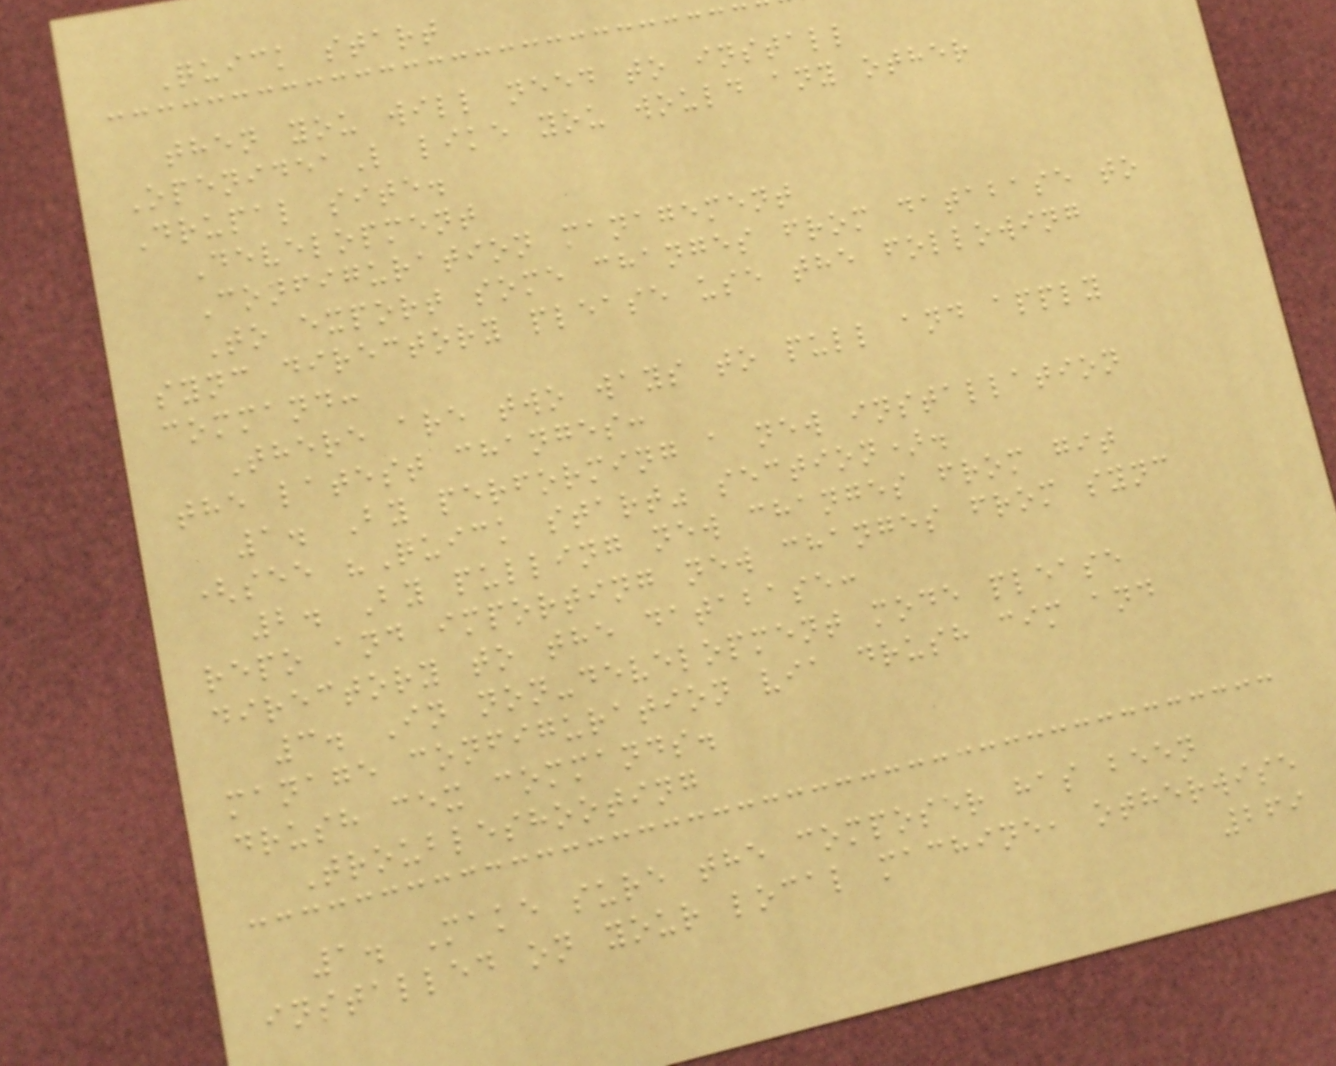Quick start
then you will need to install
OpenideaL like you would any other
Drupal site.
Development
Configuration management
To export some changes from database to
sync directory please use the following
command:
There are two ways to pull and apply
the latest changes:
1. By performing a new installation
(see "Quick start" section).
2. By pulling new changes from git
repo and importing new changes from sync
directory to the database:
3. In non-development mode please
manage configuration via drush cim and
drush cex commands.
Troubleshooting
1. Make sure the composer has been
installed on your local machine, otherwise
269
